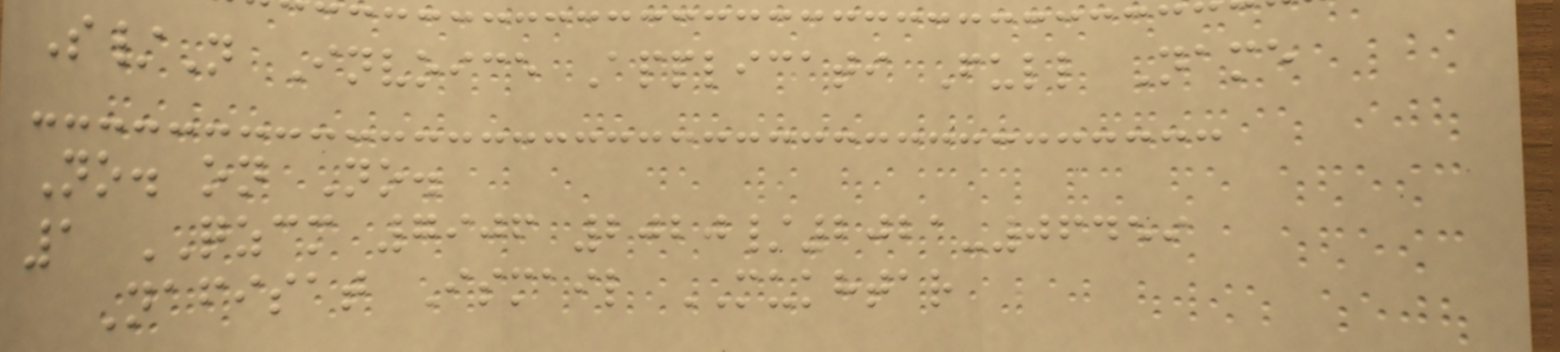S/N Invoice Applicati Full Name
No. on No.
1 QZCM 7906 2020/2021-06459
Nafisat Ismail MUKHTAR
